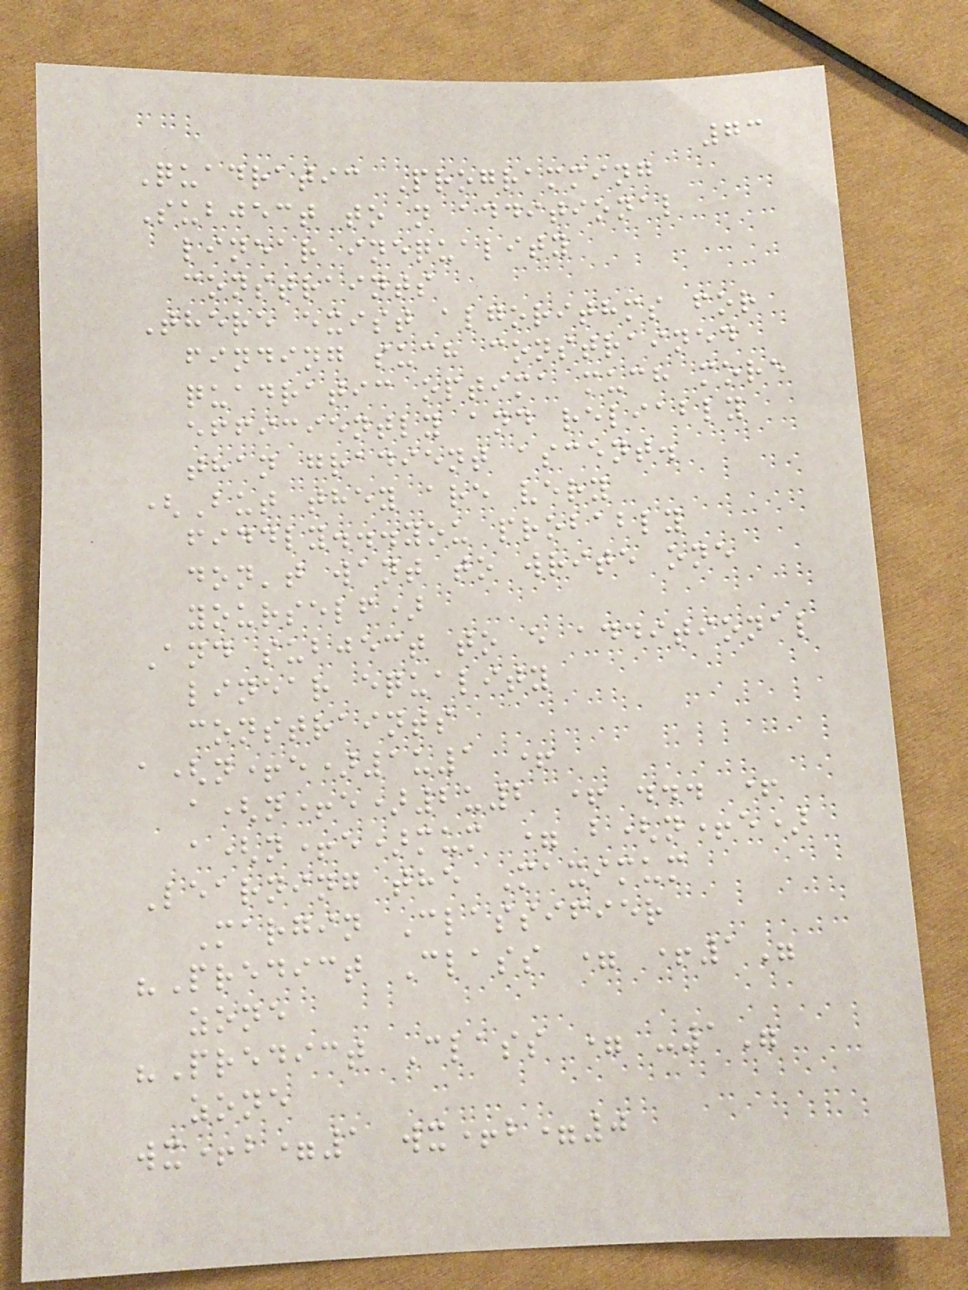73
Quadratic Programming
Subject to n additional
linear inequality
constraints
There exist algorithms for
finding such constrained
quadratic optima much more
efficiently and reliably
than gradient ascent.
(But they are very
fiddly...you probably
don't want to write one
yourself)
And subject to e additional
linear equality
constraints
a(n+e)1u1 +
a(n+e)2u2 + ... +
a(n+e)mum = b(n+e)
Learning the Maximum
Margin Classifier
"Predict Class = +1"
zone
"Predict Class = -1"
zone
wx+b=1 wx+b=0
